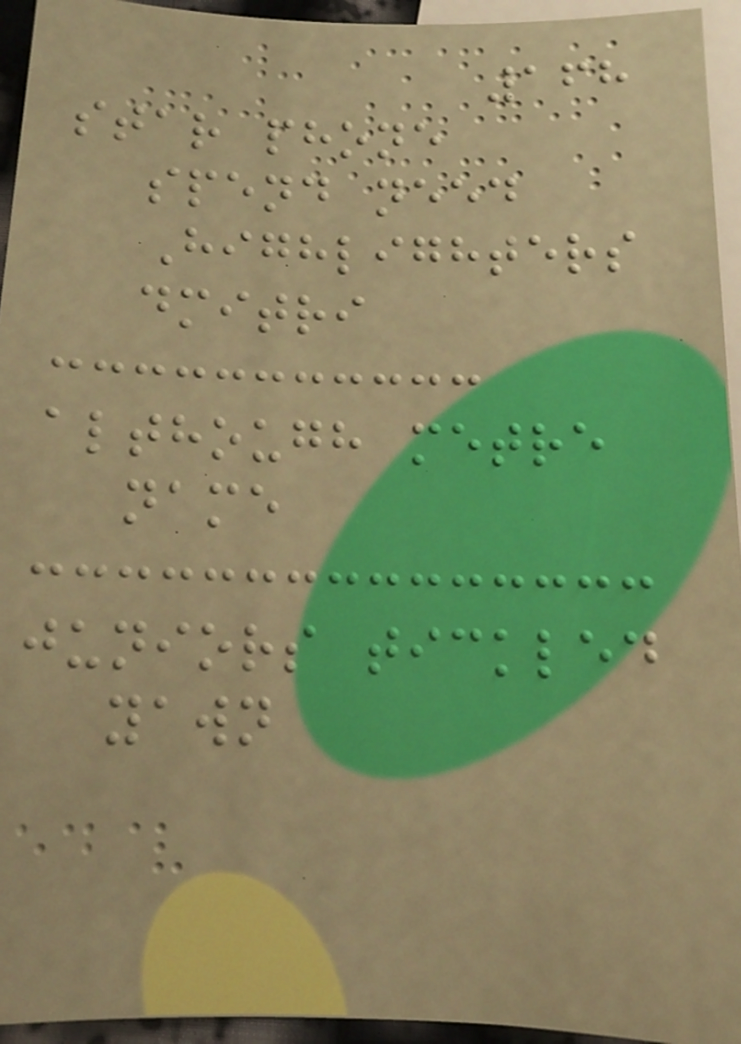168
star phone
spend need
Highlighters
dmitri
although metre
name
juniors tickled
yawn
